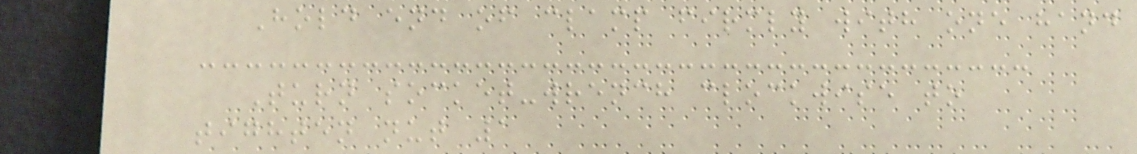Hold end of clamp firmly with one hand
Turn socket-wrench clockwise to
tighten nut 1
